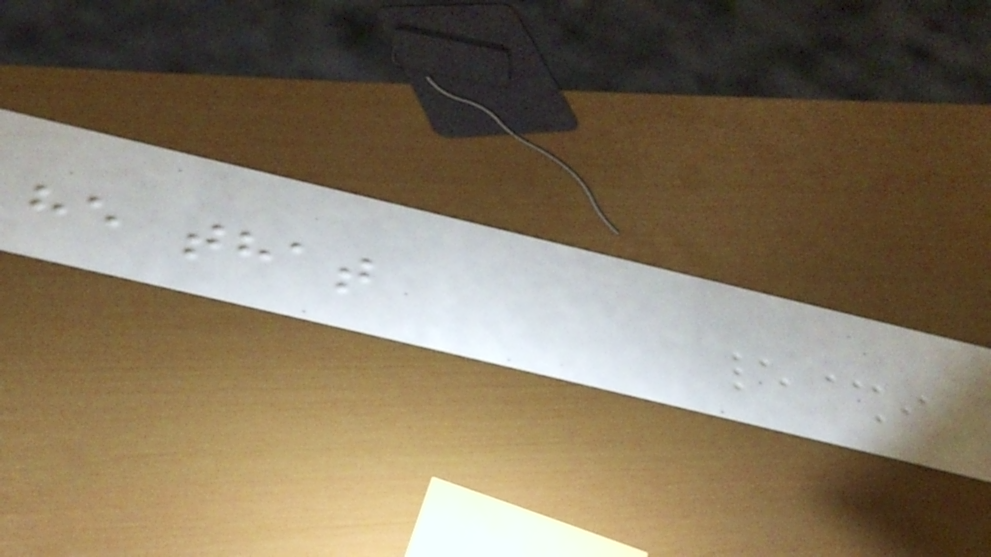he that
